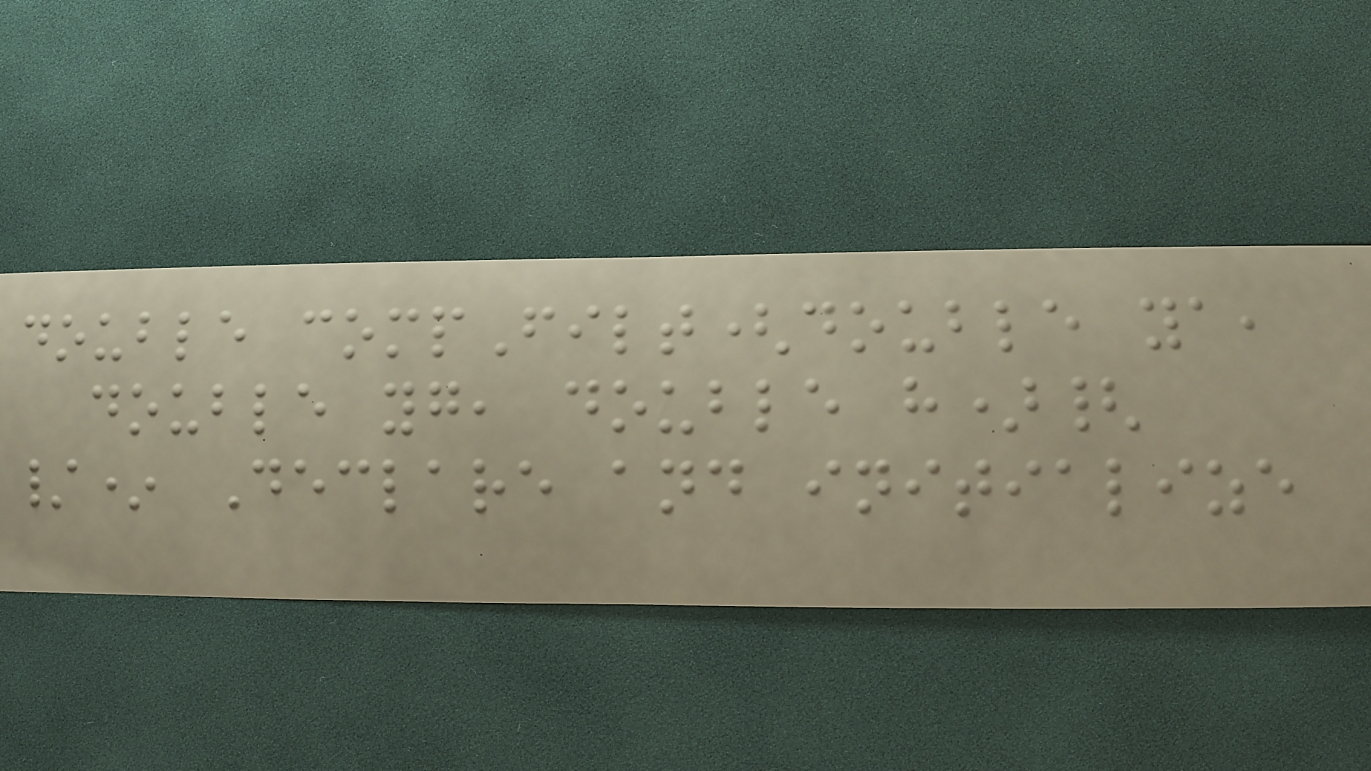double compFilt(double ya,
double yg, double h){
/* Declare and initialize
